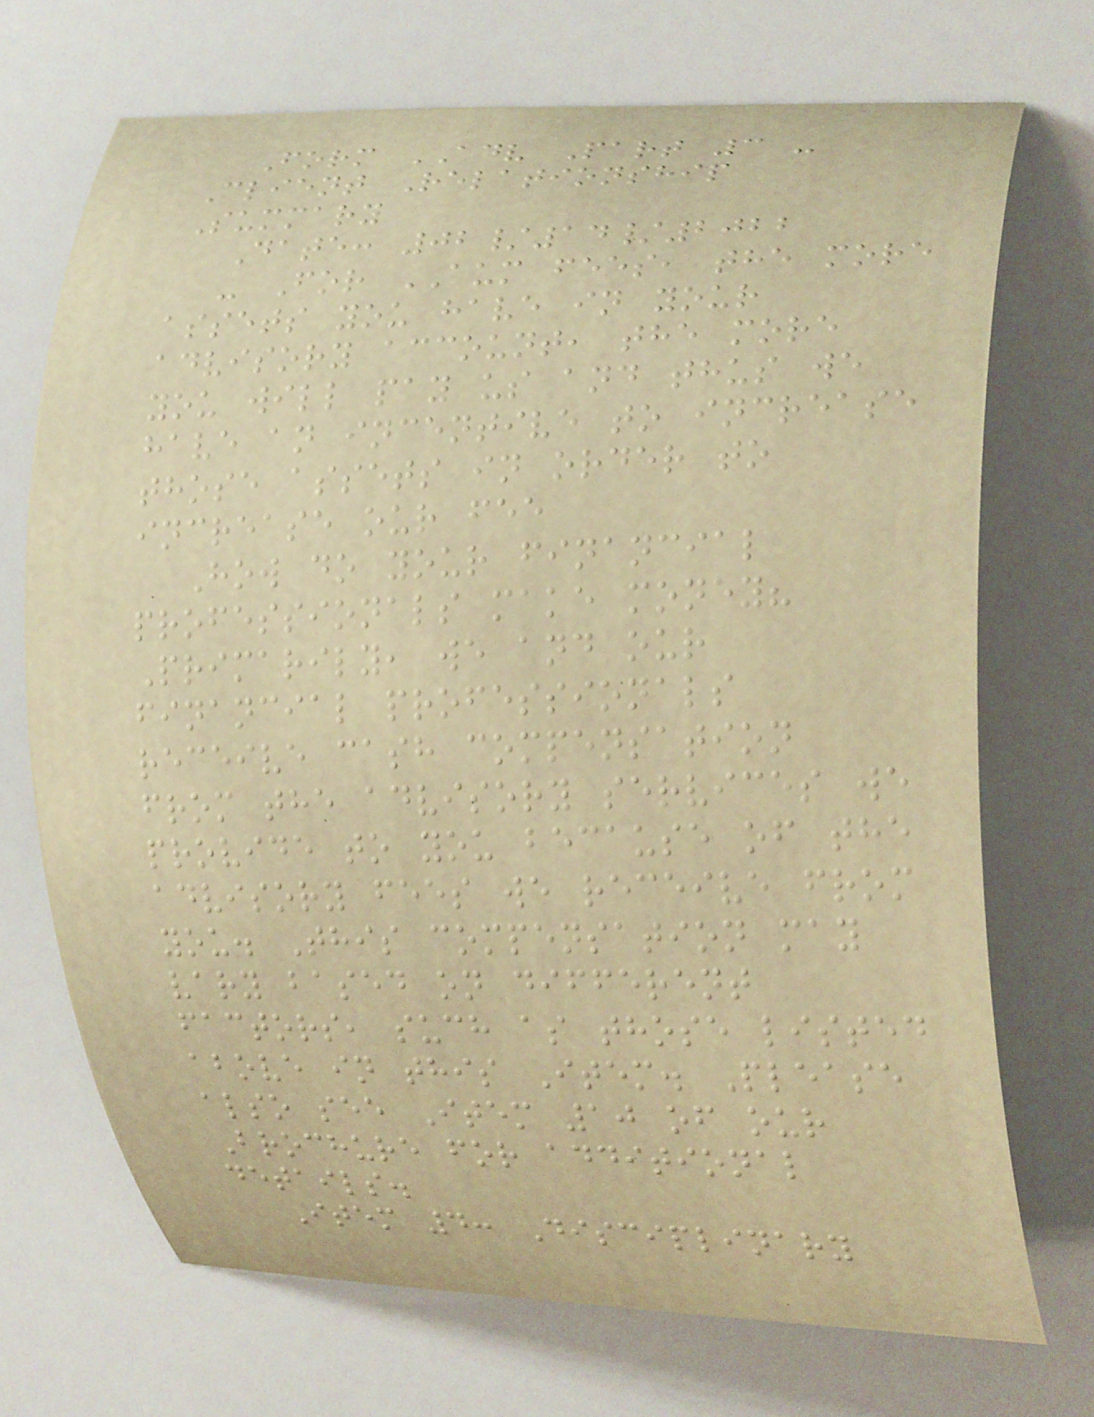Form ADV Part 3 -
Client Relationship
Summary
Date: 02/14/2022
- For AUM fees, the more
assets you have in your
advisory account, the more
you will pay us and thus we
have an incentive to increase
those assets in order to
increase our fee
How do your financial
professionals make money?
Primarily, we and our
financial professionals
receive cash compensation
from the advisory services we
provide to you because of the
advisory fees we receive from
you. This compensation may
vary based on different
factors, such as those listed
above in this Item. Please
also see Item 10 of our
Brochure for additional
details.
Item 4: Disciplinary
